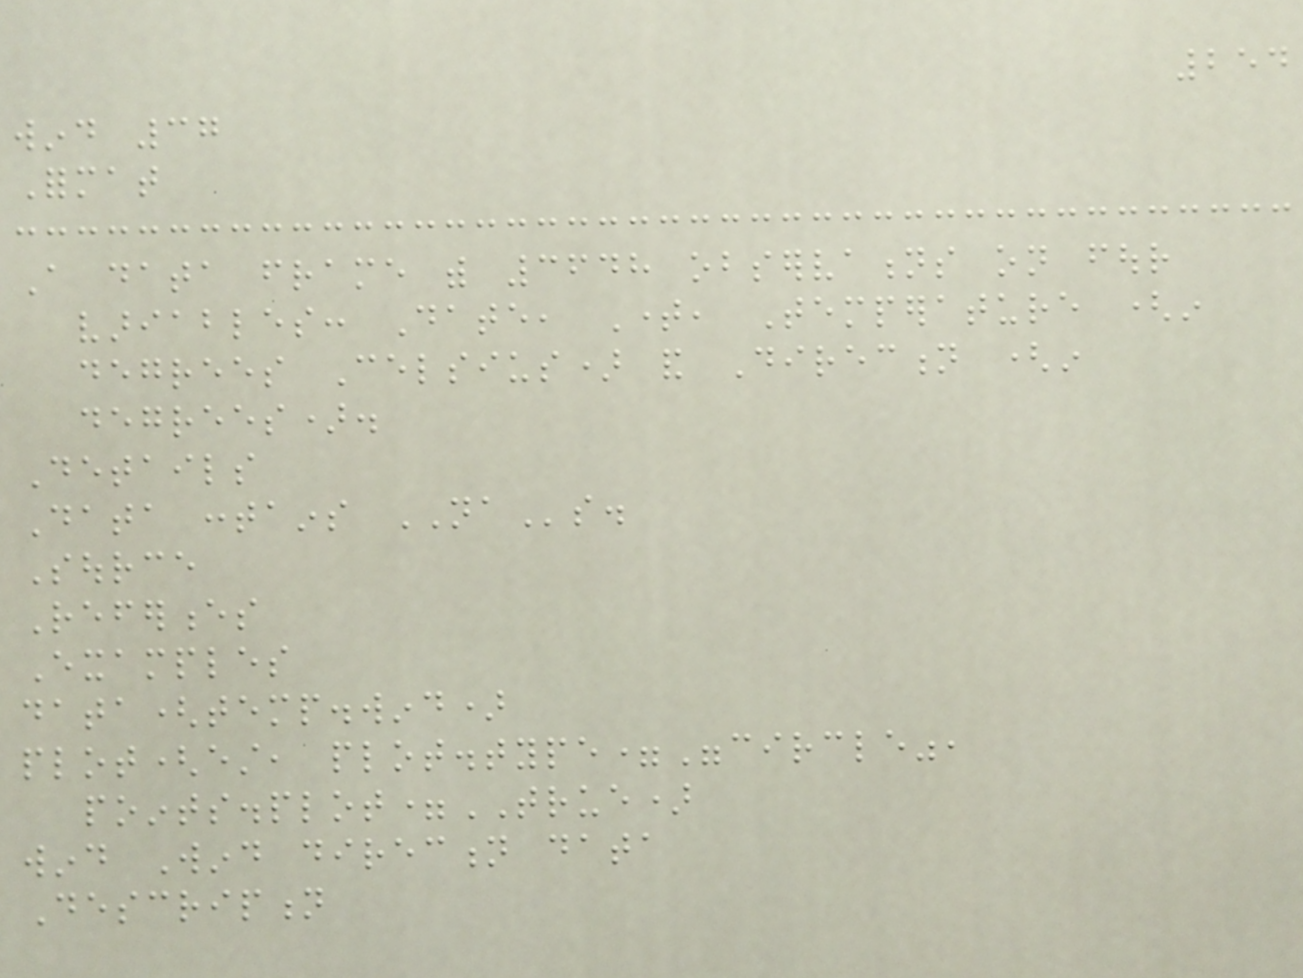254
wind 37
Format
A data frame with 3648 observations on four
variables: Date, Time, Temperature (in
degrees Celsius) and Direction (in
degrees).
Details
Data contains NAs.
Source
References
Examples
data(temp.wind)
plot(est, plot.type="circle",
points.plot=TRUE)
wind Wind direction data
Description
